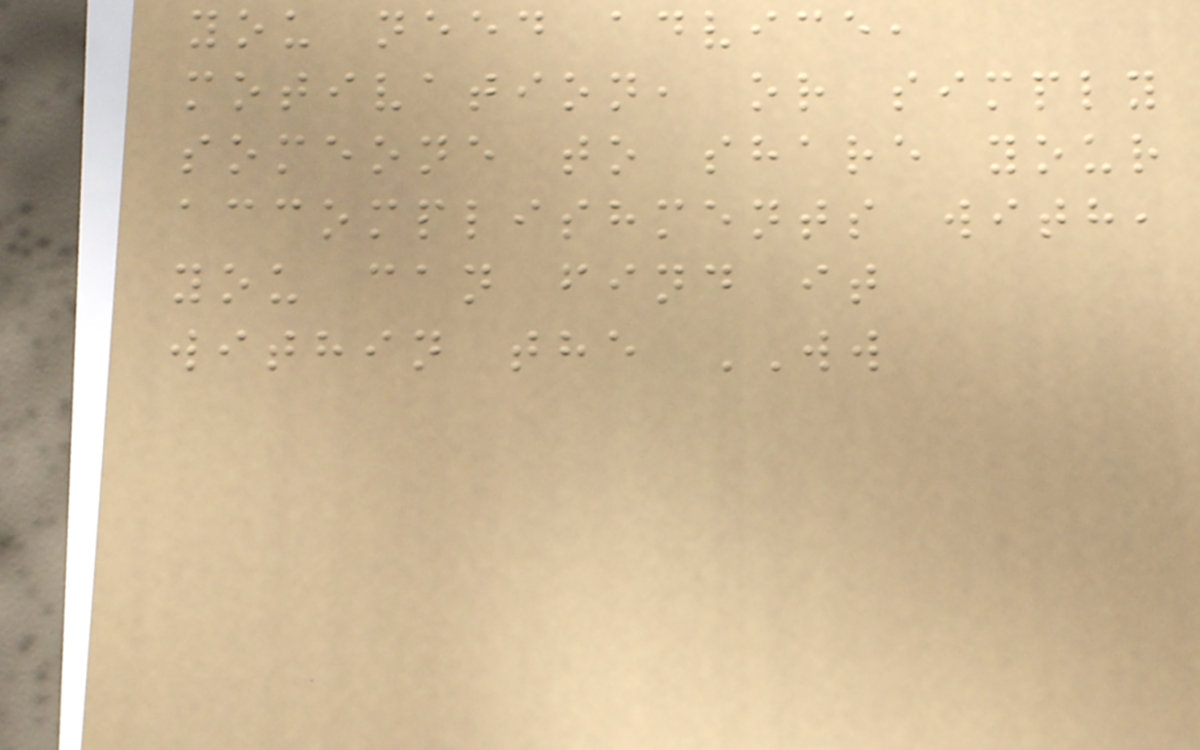you need advice,
motivation, or simply
someone to share your
accomplishments with,
you can find it
within the WW
